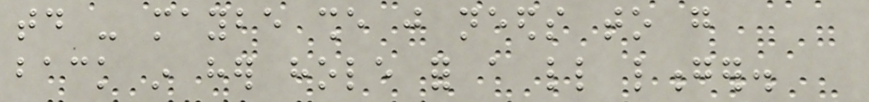today - maybe she just needs to go
back in her hole for a little longer.
